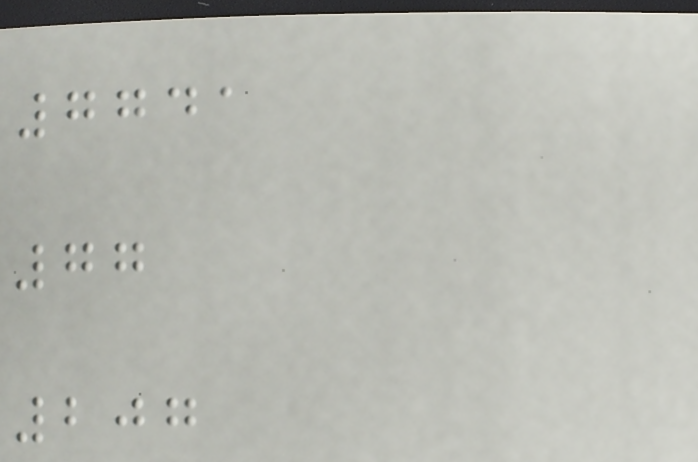7741
77
207
